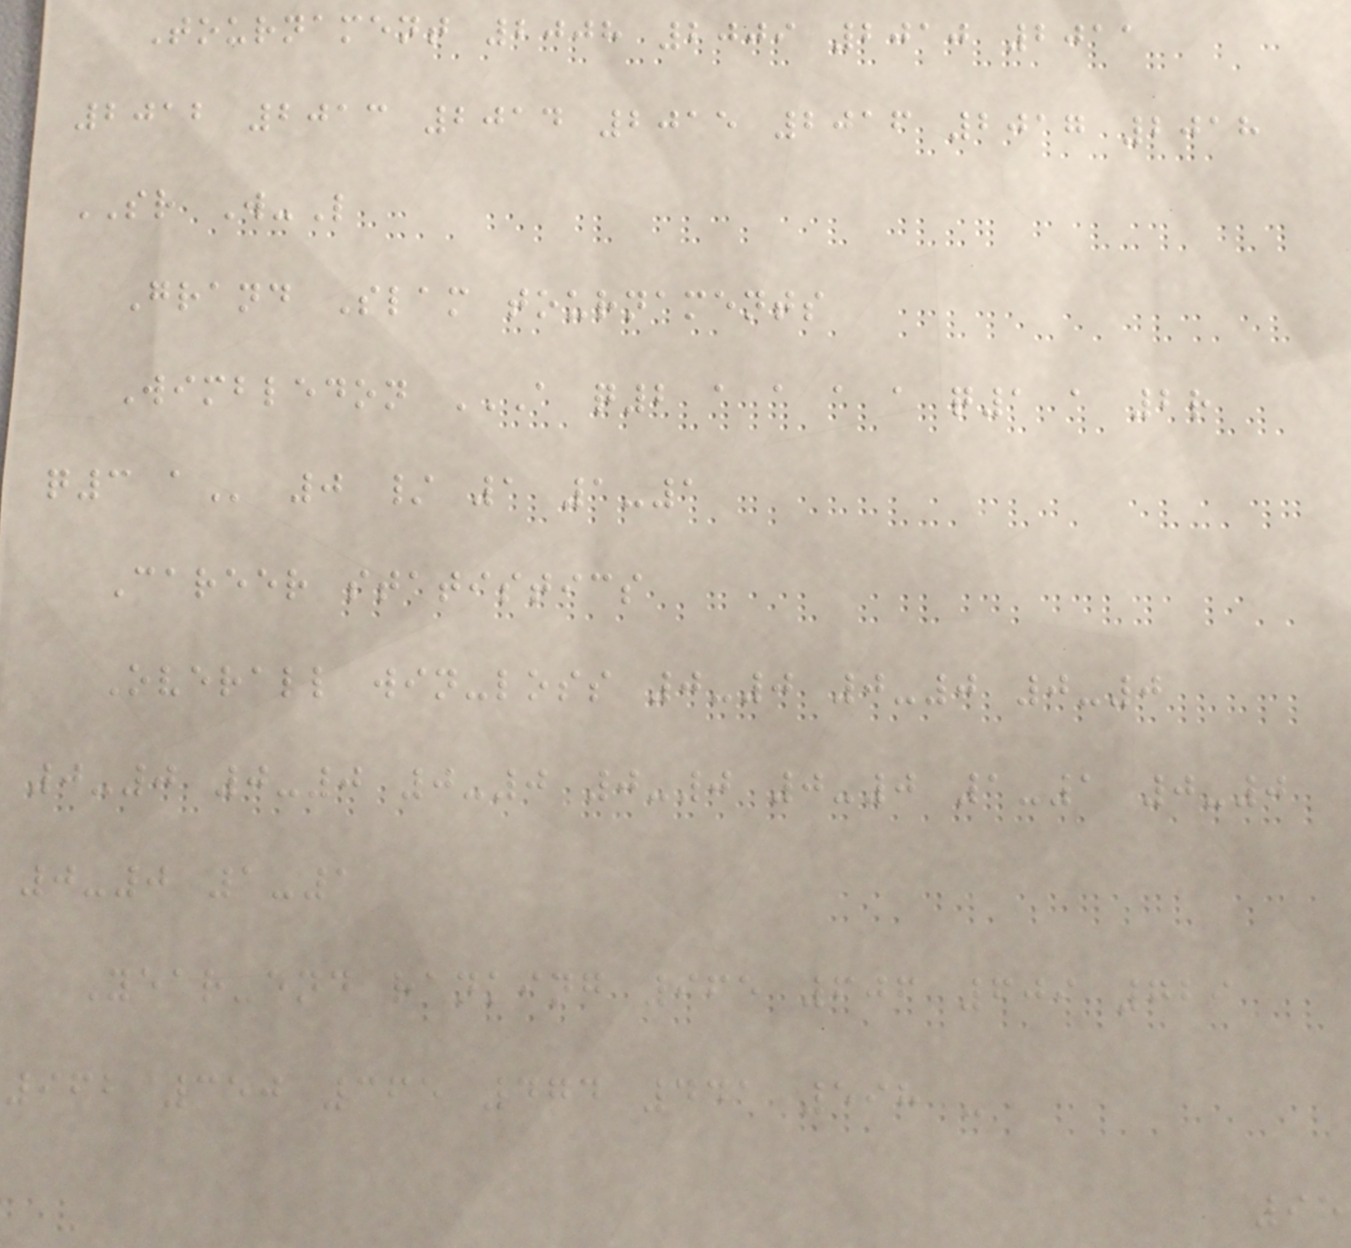Tournament 2008 2009 2010 2011
2012 2013 2014 2015 2016 2017 2018
SR W-L
Grand Slam tournaments
Wimbledon A Q2 A A A A Q1 A 2R
Q3 A 0 / 1 1-1
Career statistics
Overall win-loss 0-0 0-0 0-0
0-0 0-0 0-0 0-0 0-0 1-1 0-0
0-0 1-1
Year-end ranking 965 606 609 729
962 350 365 474 441 598 -
95
